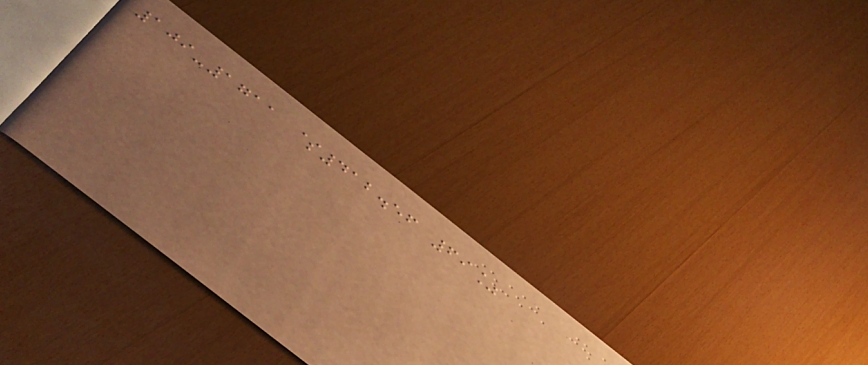109-1711 $412.56 69%
